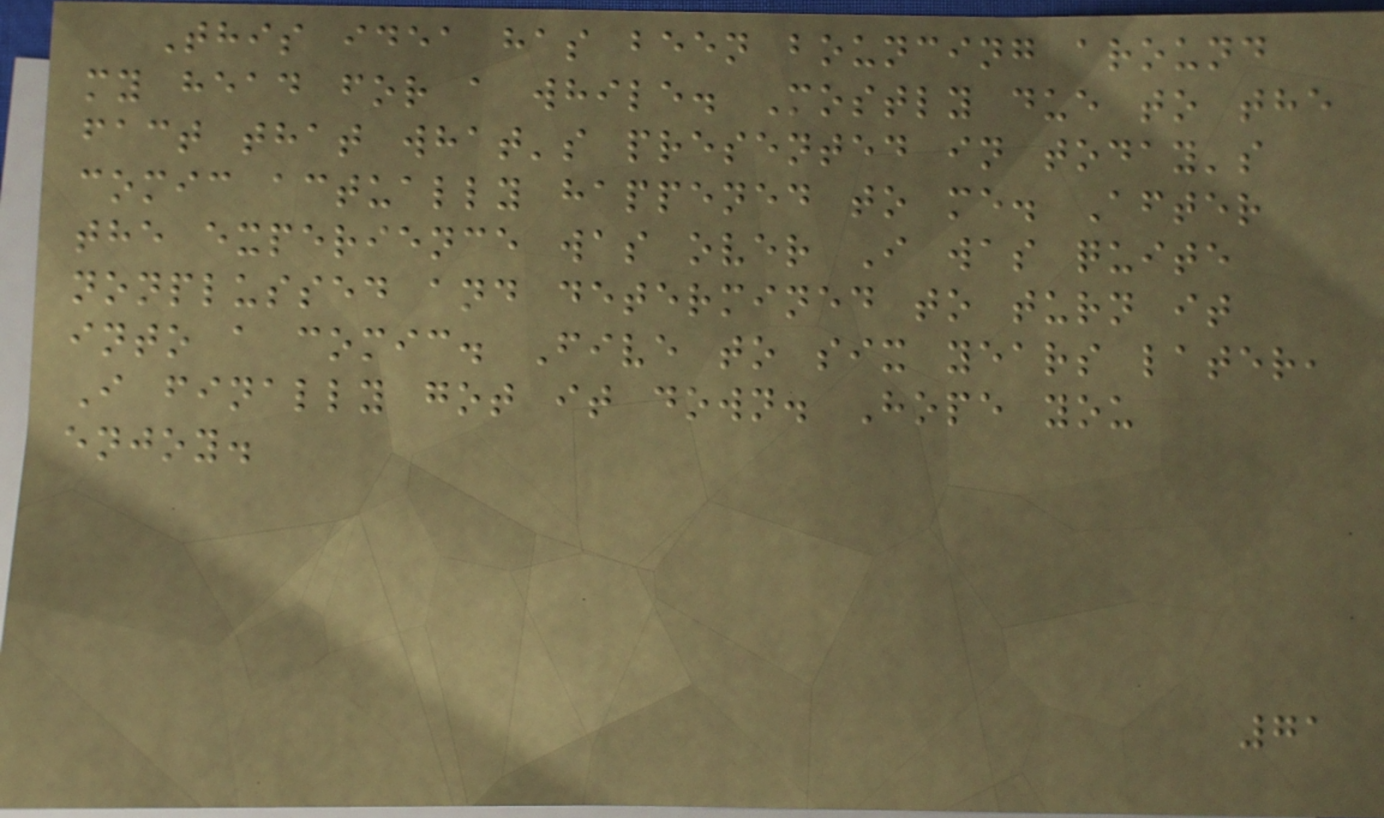This idea has been bouncing around
my head for a while. Mostly due to the
fact that what's presented in today's
comic actually happened to me. After
the experience was over I was quite
nonplussed and determined to turn it
into a comic. Five to six years later,
I finally got it down. Hope you
enjoy.
71
